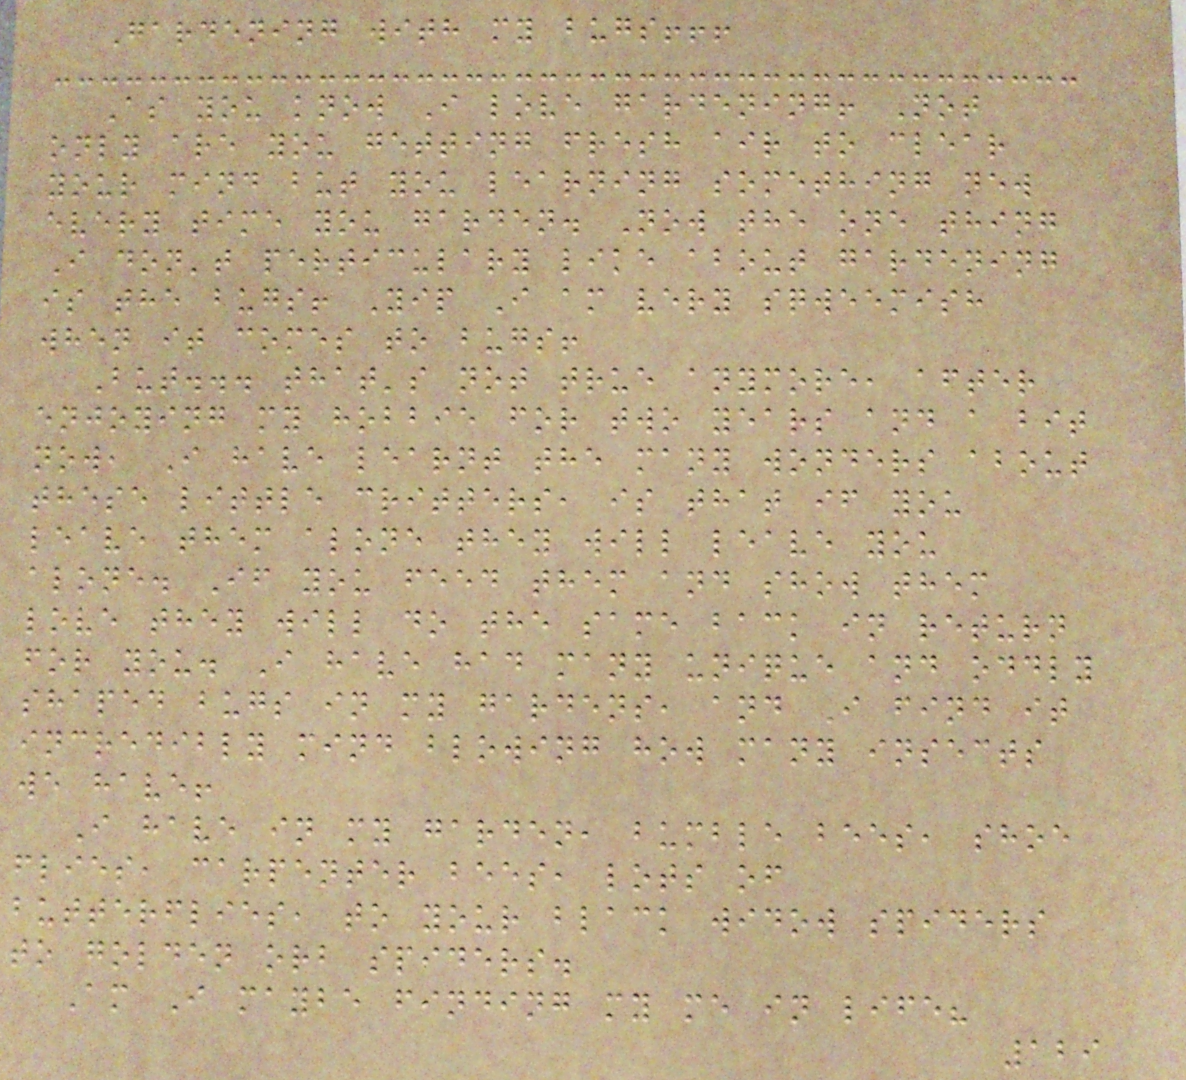Gardening with my bugs!!!
As you know I love gardening! Not
only are you getting fresh air to clear
your mind but you learning something new
every time you garden. Now the one thing
I don't perticulary like about gardening
is the bugs! Yip I am very sqweemish
when it comes to bugs!
But... that's not true anymore, after
enjoying my hobbie for two years and a bit
now, I have learnt the many wonders about
these little critters, is that if you
leave them alone they will leave you
alone. If you feed them and show them
love they will do the same back in return
for you. I have had many unique and oddly
shaped bugs in my gardens, and I find it
incredibly mind blowing how many insects
we have!
I have in my garden, bumble bees, shoe
flies, carpenter bees, lots of
butterflies, to your black widow spiders
to golden orb spiders.
Am I maybe finding my me in life?
129
